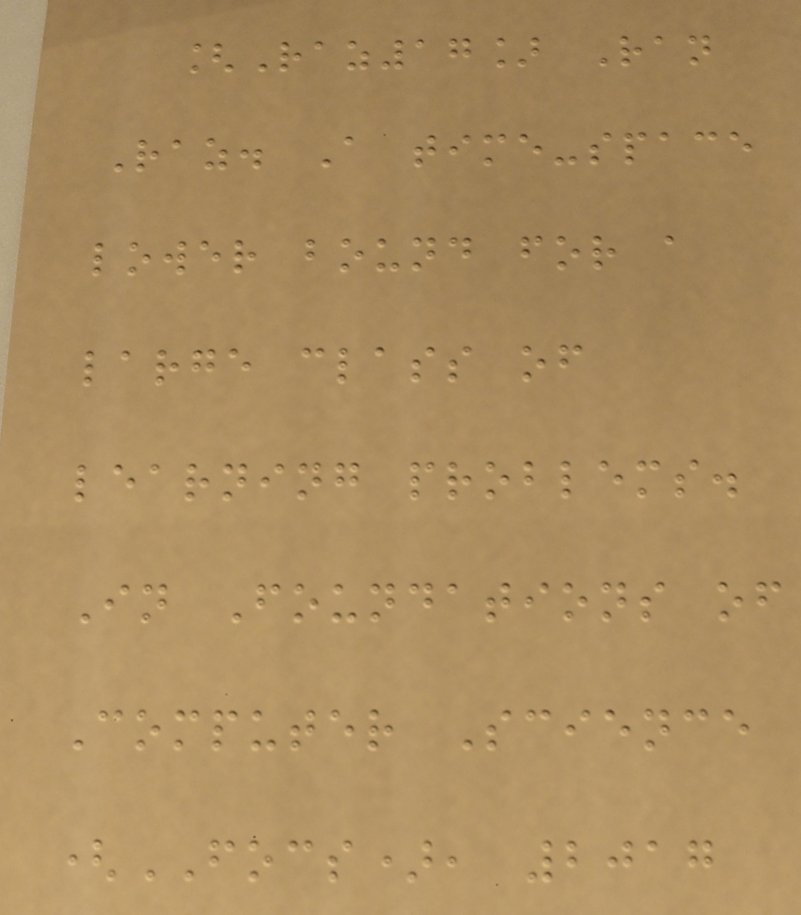[Raz17] Ran
Raz. A time-space
lower bound for a
large class of
learning problems.
In Foundations of
Computer Science
(FOCS), 2017
